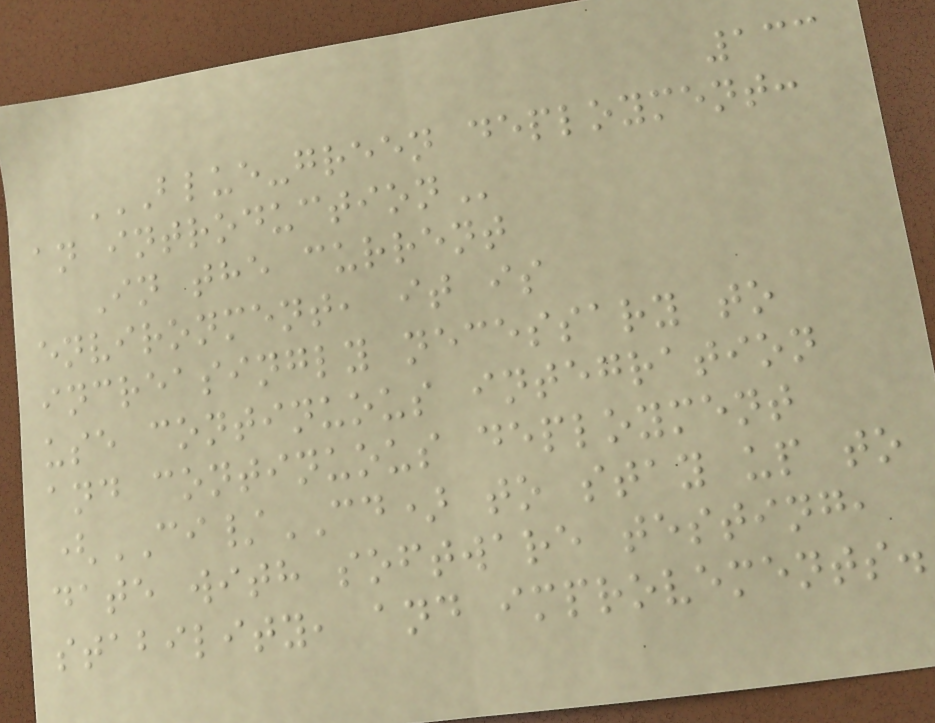133
BLUE-GREEN DEPLOYMENT:
AN INTRODUCTION
In the current
environment, it is
increasingly necessary to
use continuous integration
and continuous deployment
(CI/CD) to stay up to
date with software testing,
stability, and improvements.
